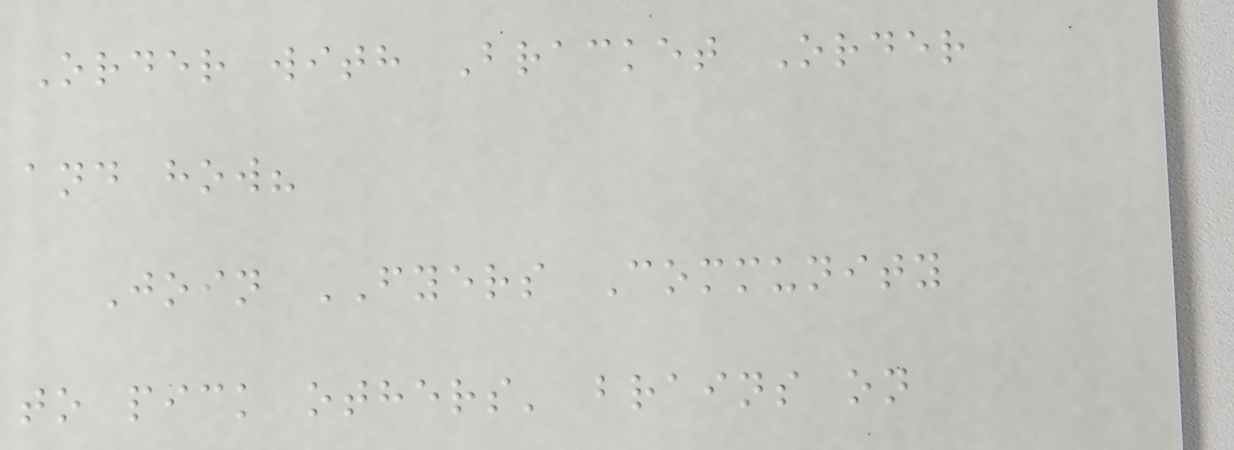Order with Bracket Order
and how?
Join FYERS Community
to pick others' brains on
